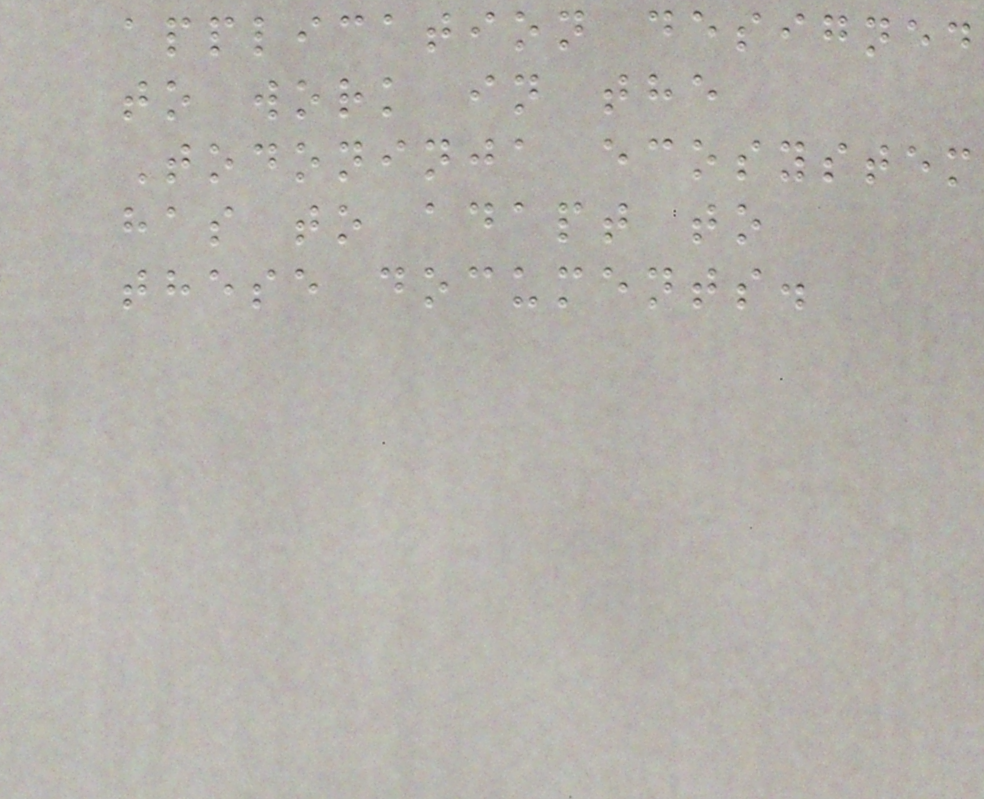application designed
to work in the
Todoninja ecosystem
has to adapt to
these documents.
